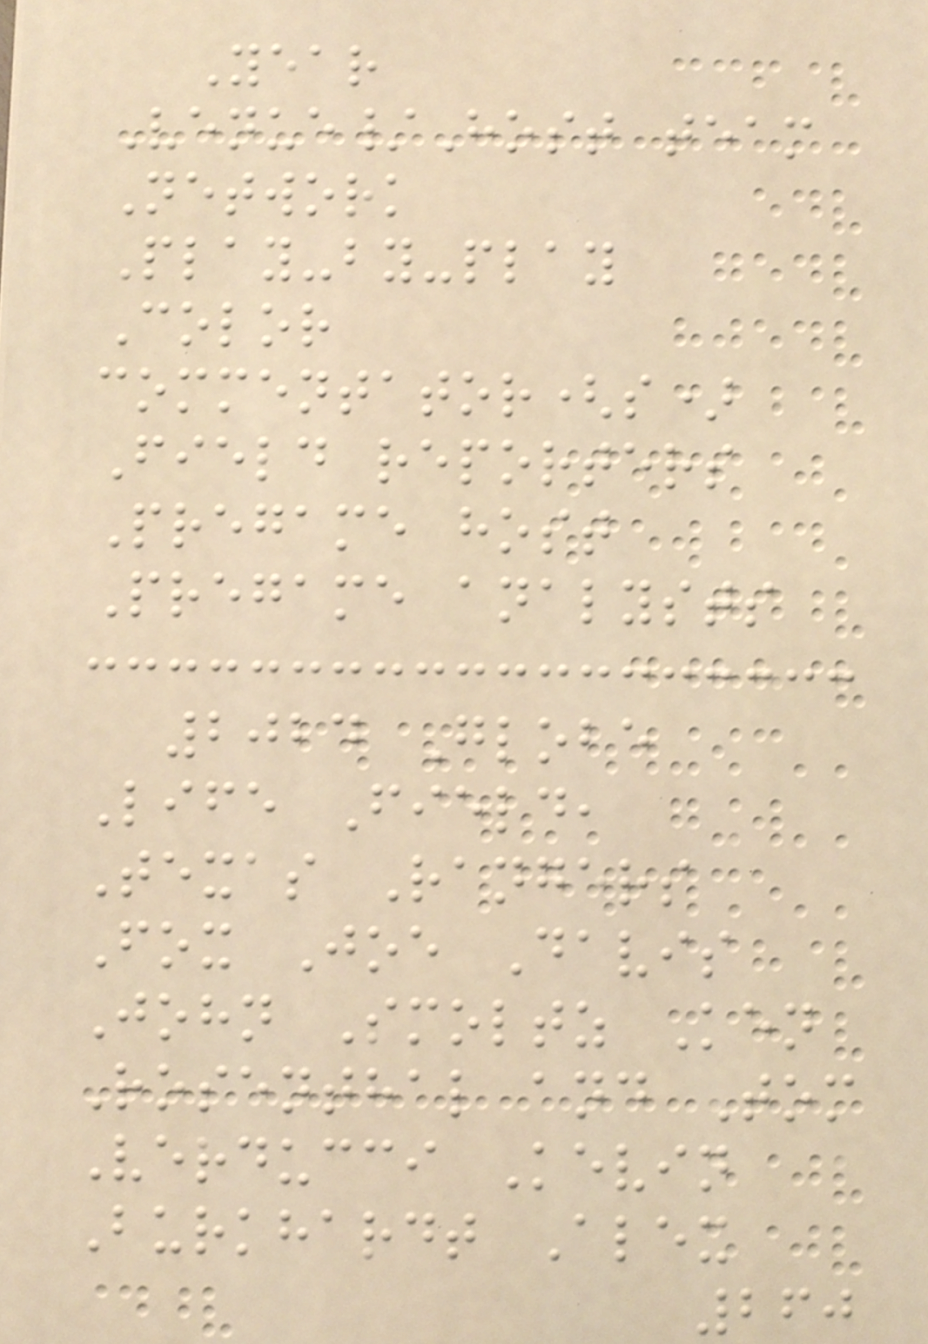Year
Venue/Host team
Network
Play-by-play
Color
commentator(s)
Field reporters
Pregame host
Pregame analysts
2024 Globe
Life Field,
Texas Rangers
Fox Joe Davis
John Smoltz Ken
Rosenthal and Tom
Verducci Kevin
Burkhardt Alex
260
